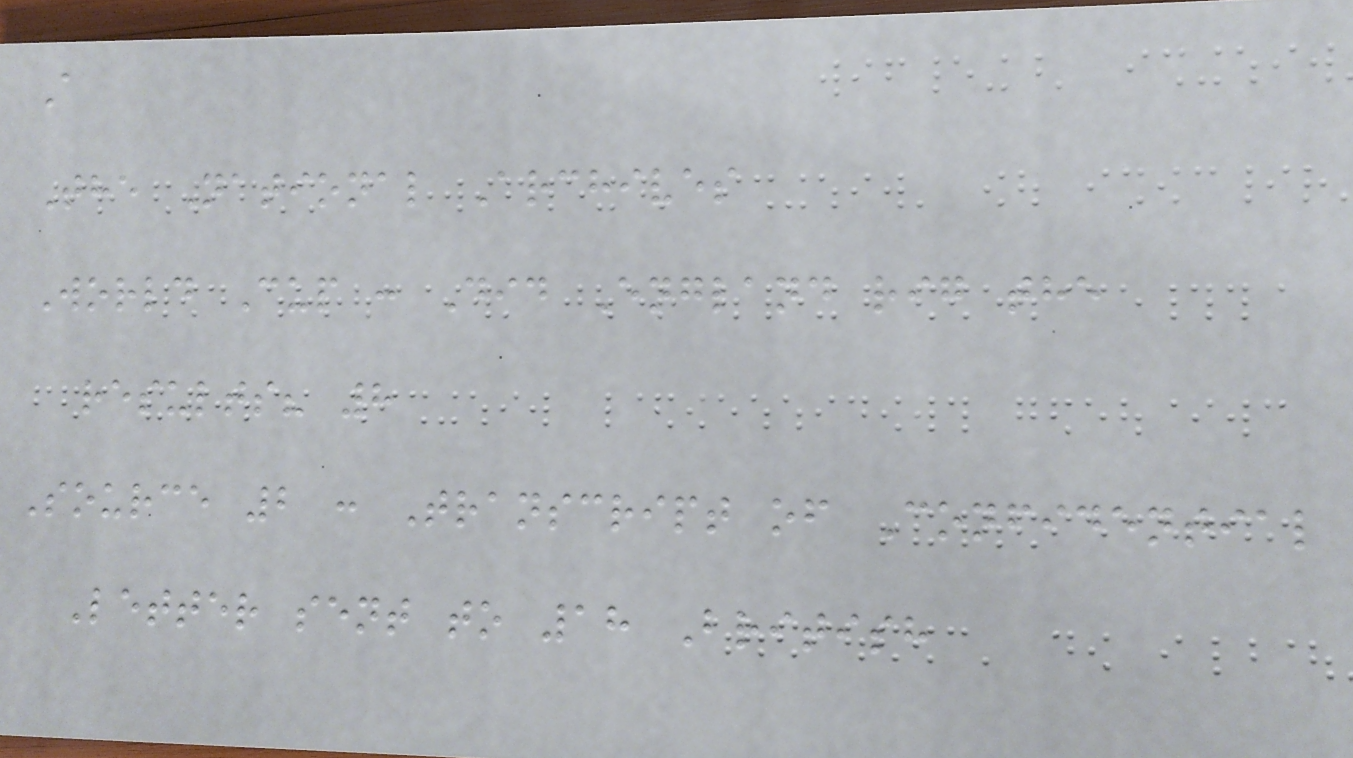A
The National Archives
World Cup : Did England rig the
results? 8
Source 2 : Transcript of Confidential
Letter sent to 18 British
